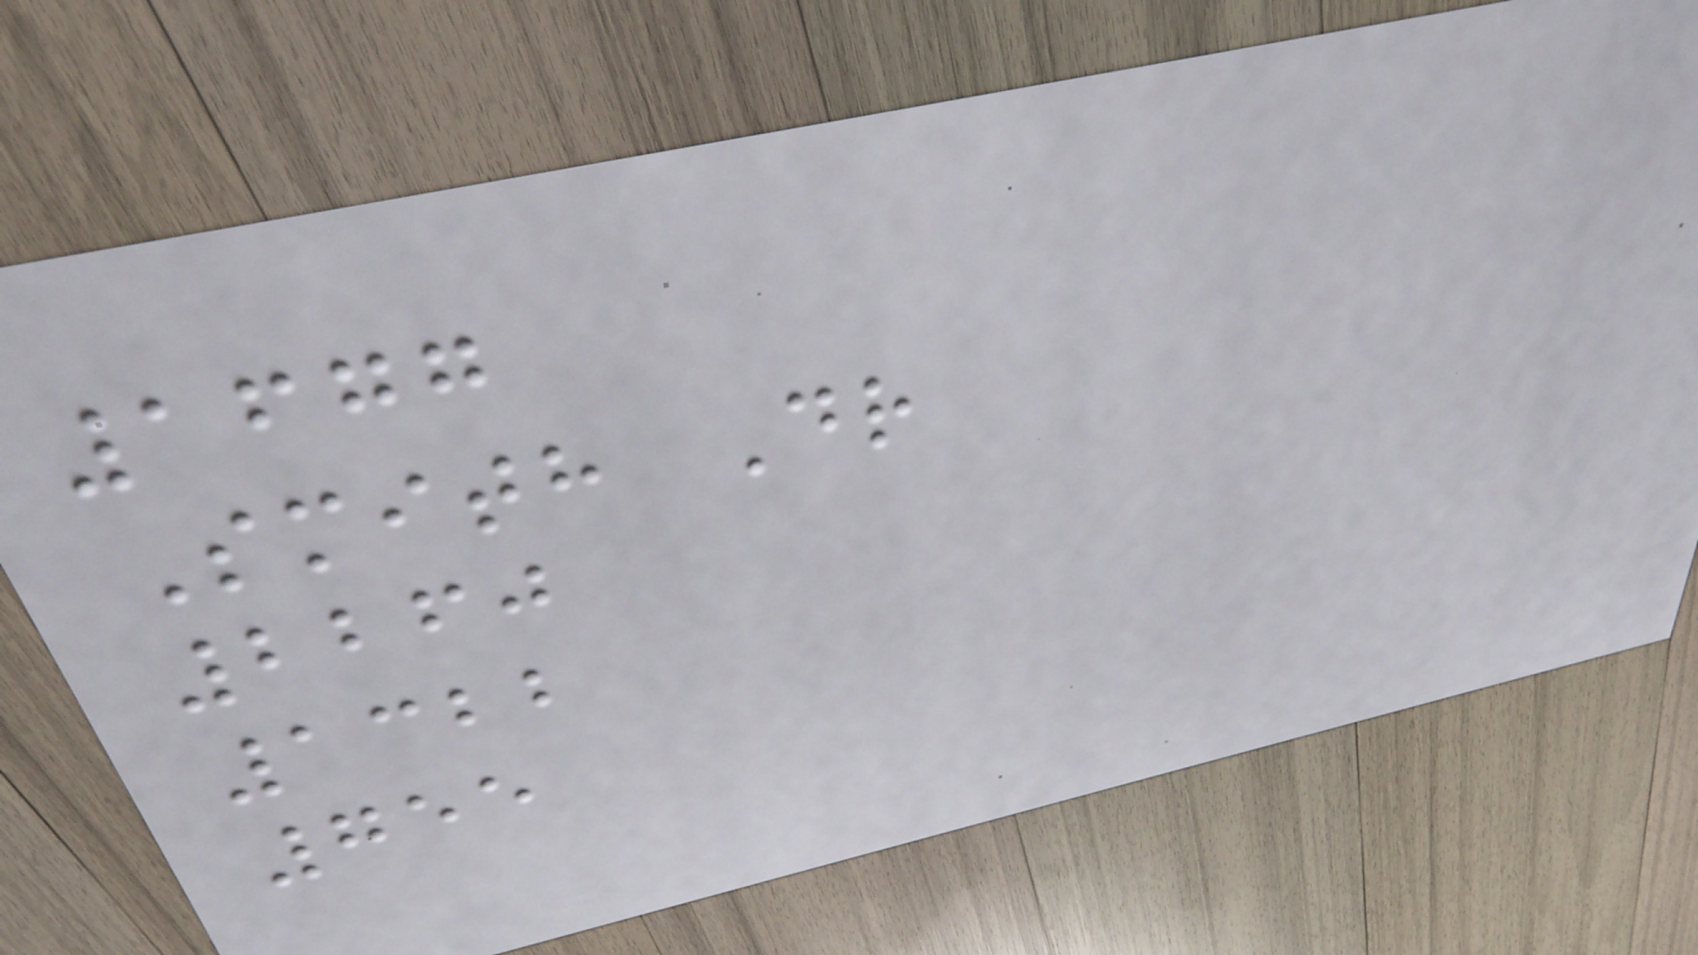1677
Smith Dr
2260
1322
755
